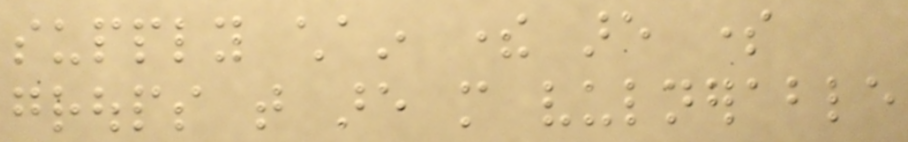supply chain there are some
groups that are more vulnerable
